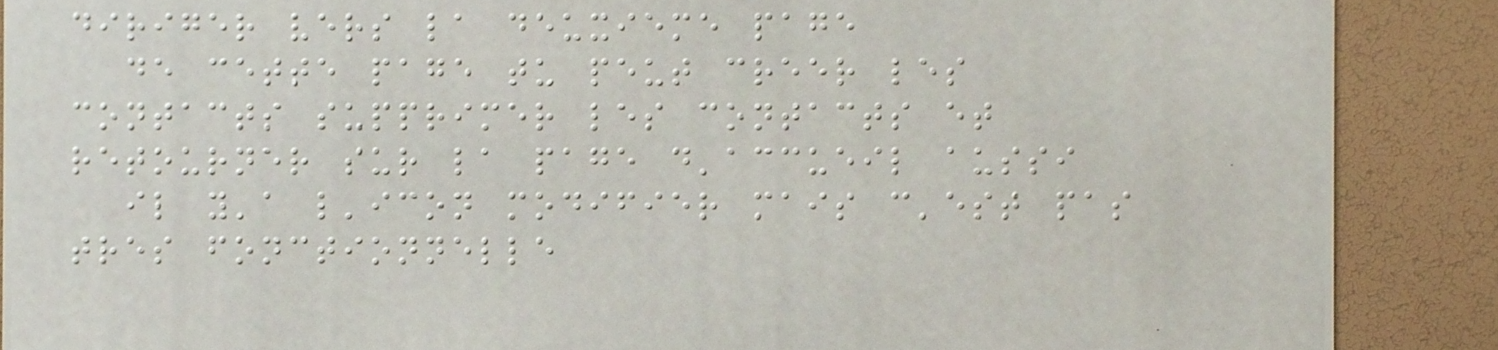diriger vers la deuxieme page
de cette page tu peut creer les
contacts supprimer les contacts et
retourner sur la page d'accueil aussi
il y'a l'icon modifier mais c'est pas
tres fonctionnelle
